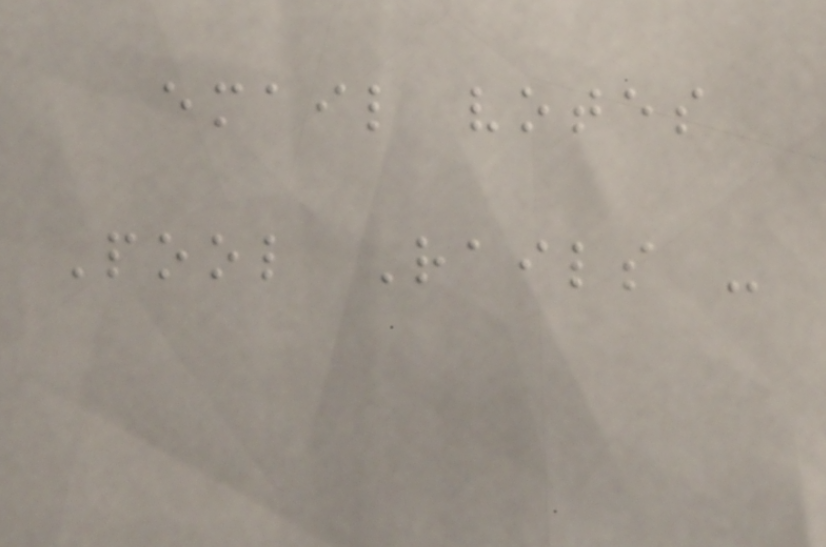email votes
Pool Rails -
